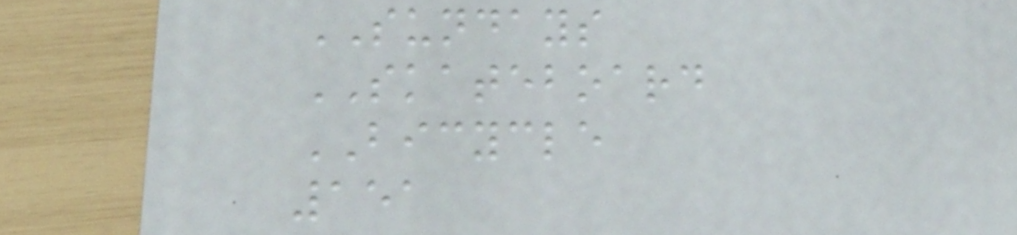SUNDAYS
SKATEBOARD
BICYCLE
151
